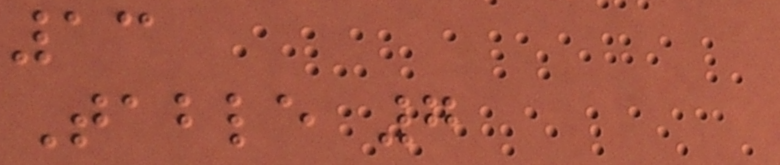13
Table 7
